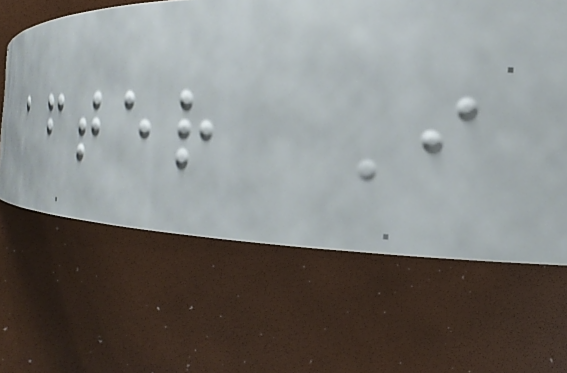after I
